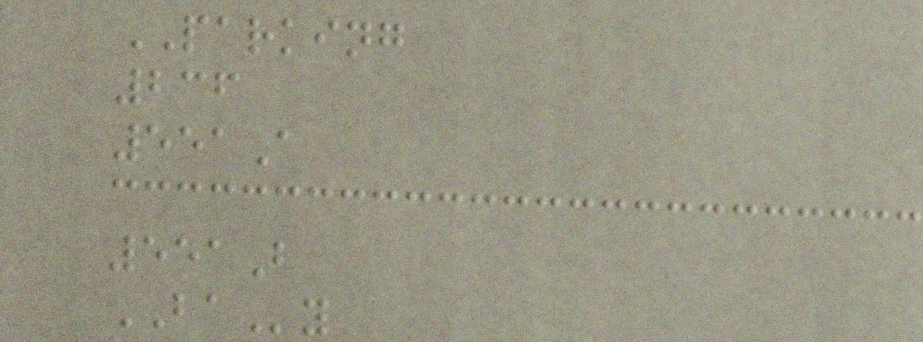PARKING
236
551A
551B
BAy
